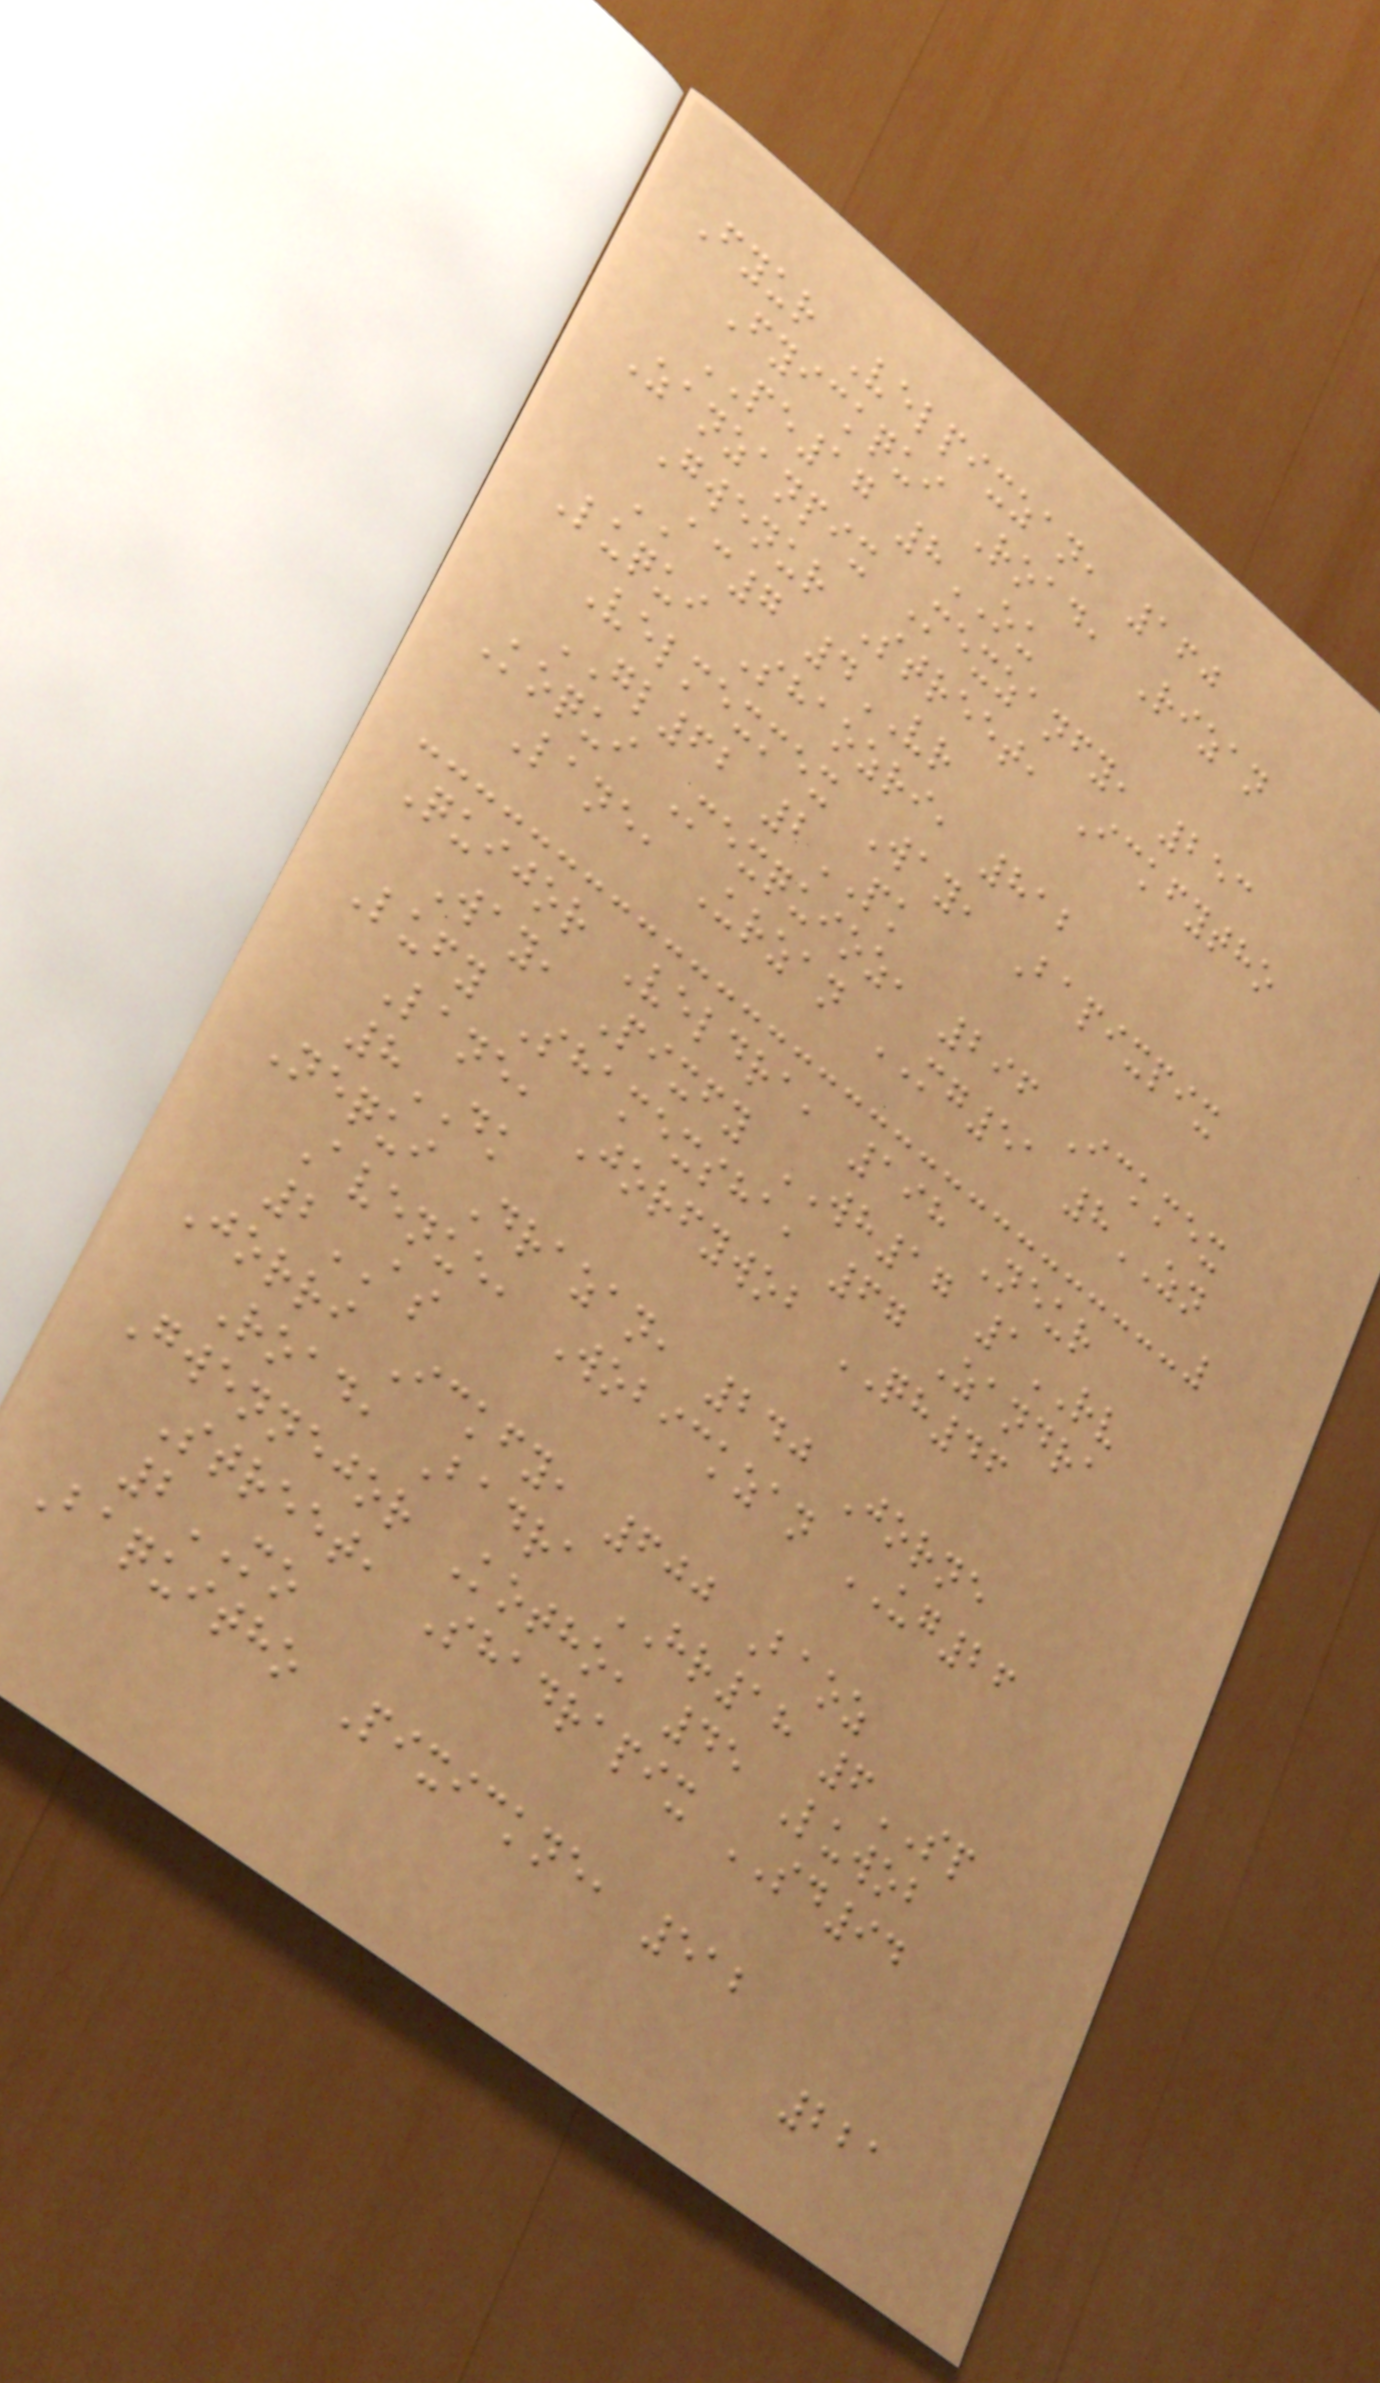Fyur Velpixzan, 160
Fyickqui Road, Rizan
PE17 8OU
Zanzanpix Mexzanfy, 253
Gwenur Street, Ickfytho
AC7 4VR
Luqui Shaozri, 812
Velmexmex Way, Bapixpix
GL62 2PK
Koqui Mexquioz, 296 Ickmex
Lane, Urzan MG51 8ZN
Quijor Veldra, 198 Neur
Way, Pixfy WH17 1RV
Lufy Shamexsha, 67 Zandra
Lane, Jorfywob QH46
8DK
Nequi Drazan, 240 Jorne
Avenue, Wobickzan UG26
2AS
Jorri Ickfy, 600 Baoz
Road, Badra HR18 6SP
Gwennejor Kotho, 45 Luwob
Street, Shadrapix SD94
2MO
Baquitho Pixickne, 512
221
